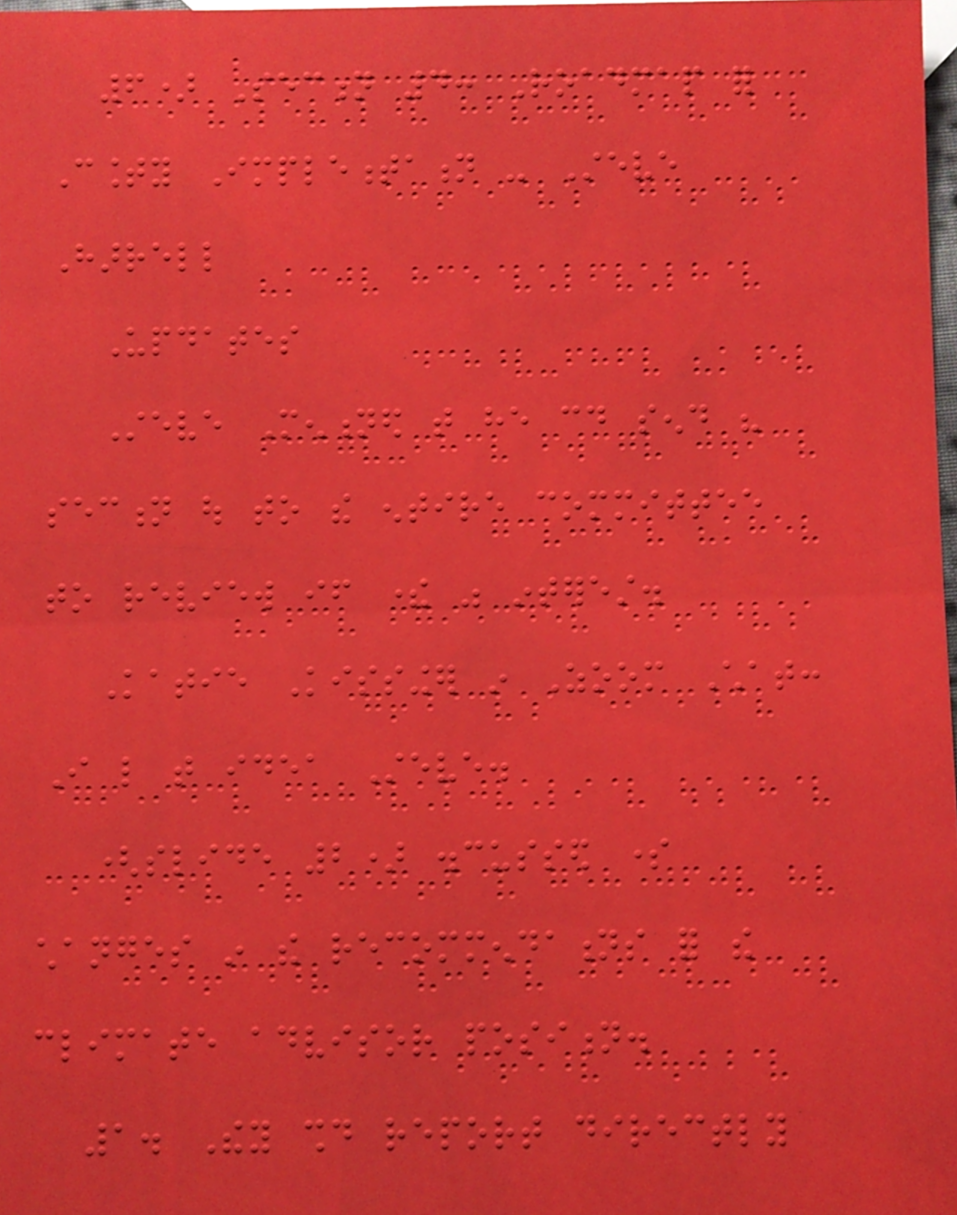6) Section 4: Roadmap for
County Implementation - Steve
Harrell
Updates
Steve Mentioned that he could send his
section out to the entire committee
to review if there was interest.
Katie Kissinger in Zoom Chat:
I like that idea Steve.
(slide 2) discussed some
changes in the recommendations for the
climate advisor position.
1. They should report directly
